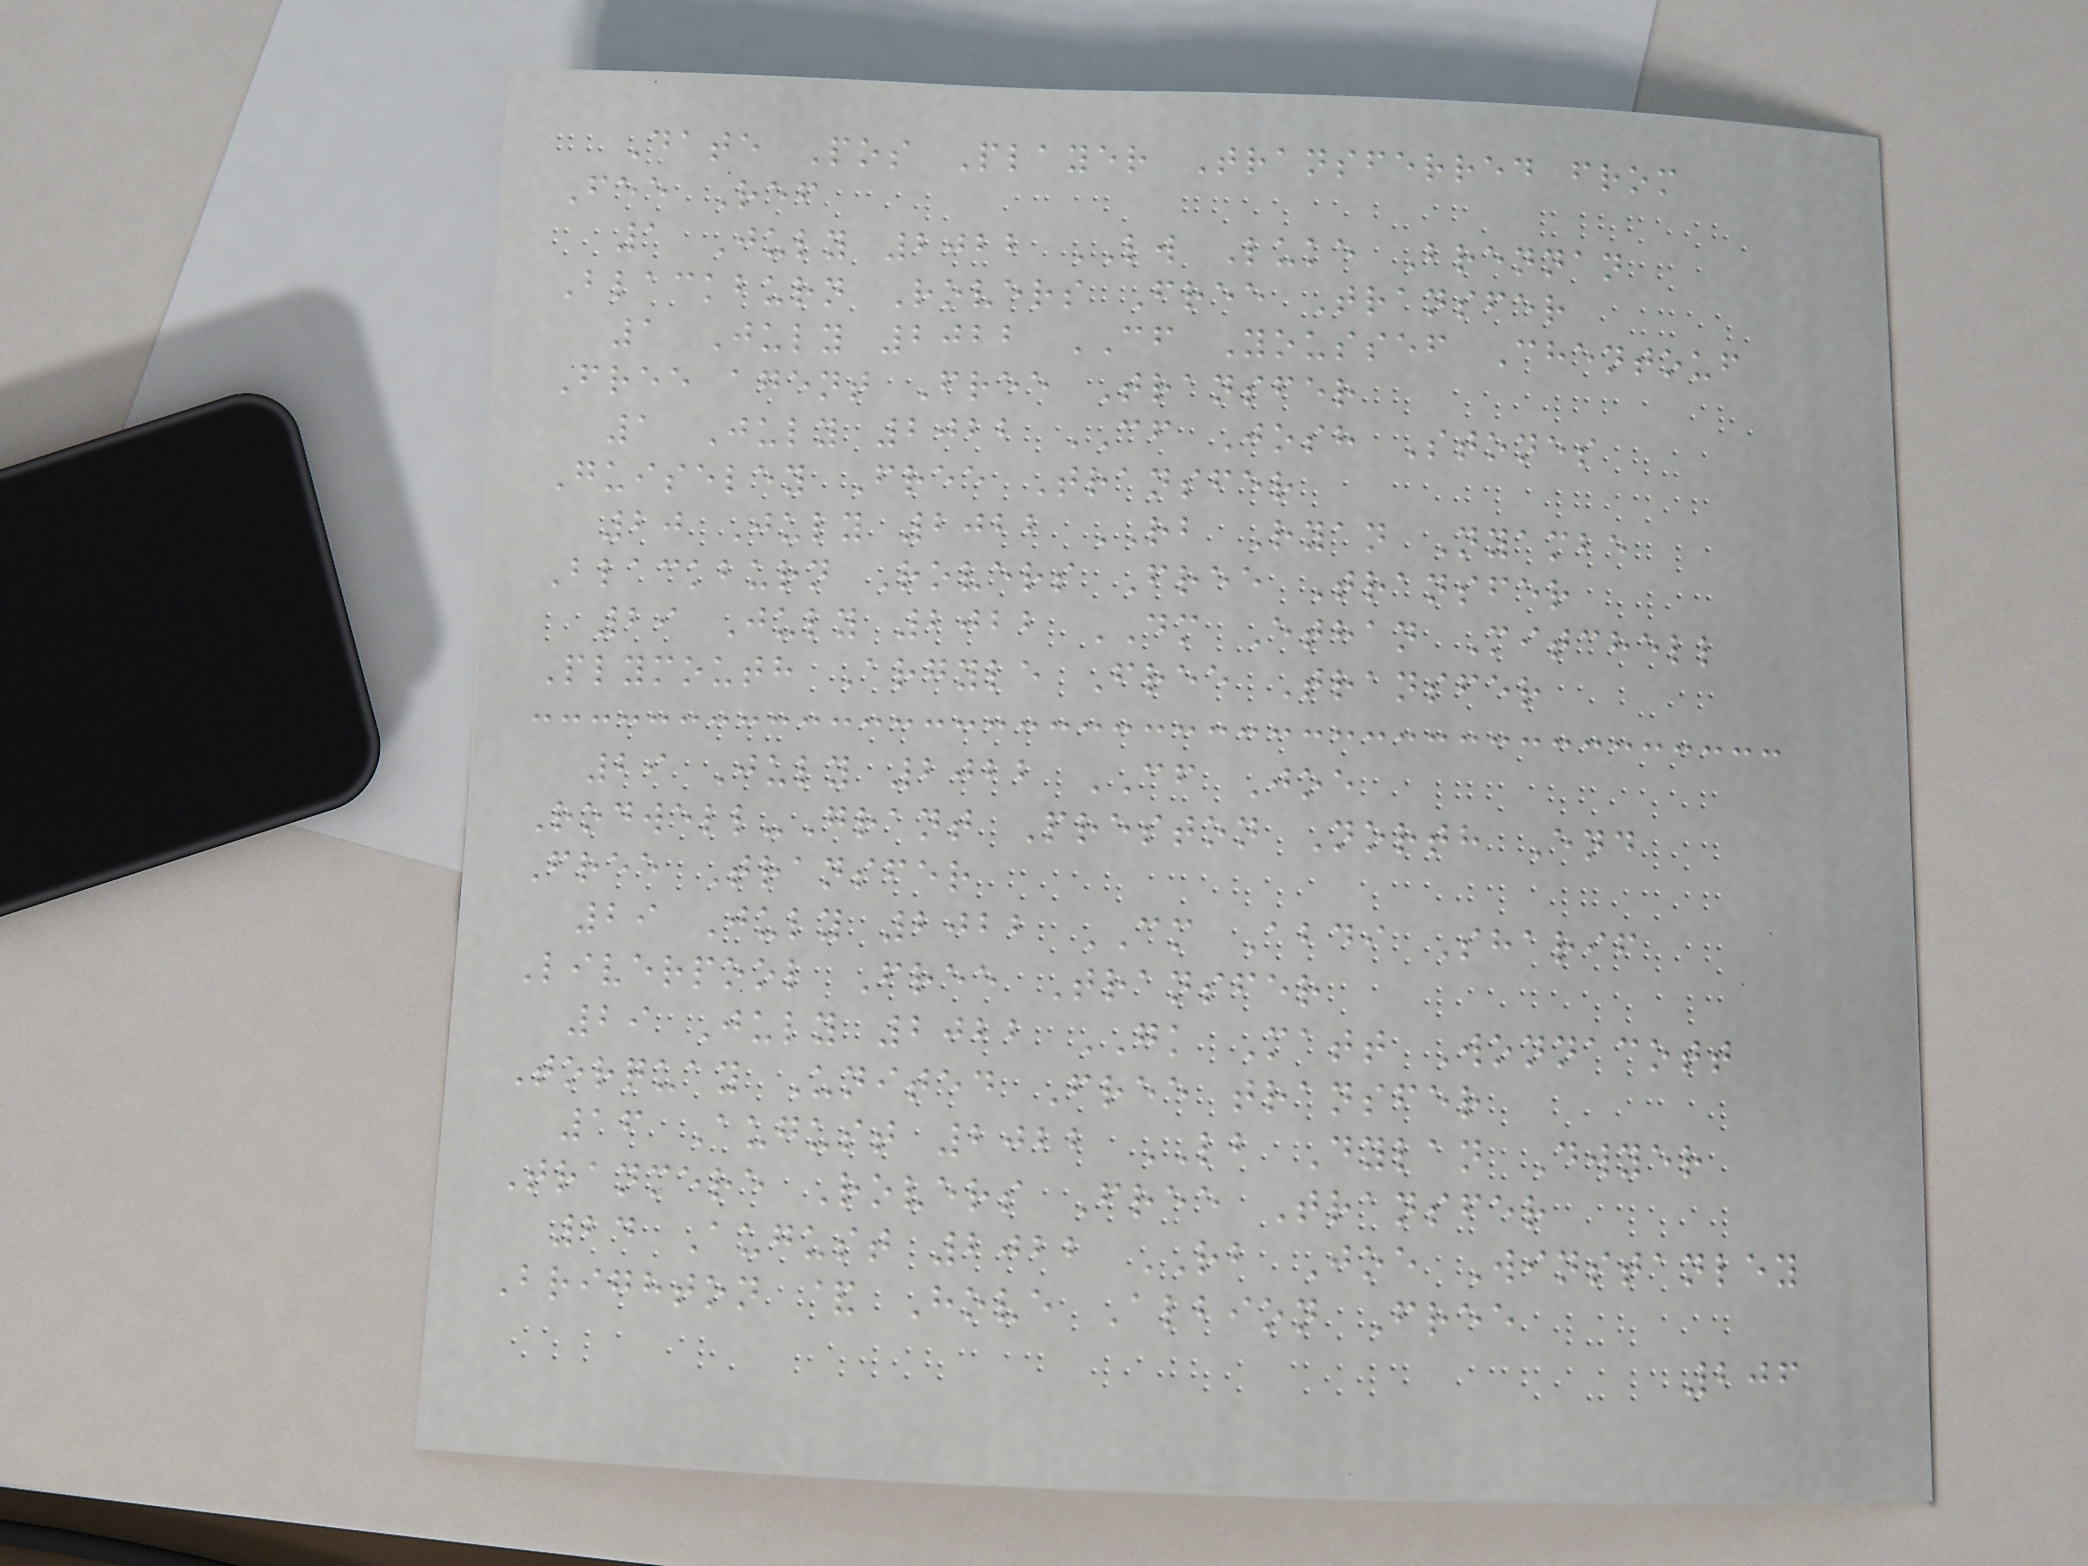Date Pos Player Transferred from
Fee Ref
1 July 2022 LW Luke Brennan
Blackburn Rovers Free Transfer
1 July 2022 CF Youssef Chentouf
Free agent Free Transfer
1 July 2022 CF Josh Stones
Guiseley Free Transfer
20 July 2022 RB Ryan Nyambe
Blackburn Rovers Free Transfer
29 July 2022 DM Ethan Mitchell
Plymouth Argyle Free Transfer
29 July 2022 CF Joe
Rodwell-Grant Preston North End
Free Transfer
29 July 2022 CM Abdi Sharif
Liverpool Free Transfer
29 July 2022 GK Matt Wonnacott
Torquay United Free transfer
16 August 2022 LB Dylan Dwyer
Tranmere Rovers Free Transfer
24 August 2022 RB Joe Winstanley
Brighton & Hove Albion Free
206
